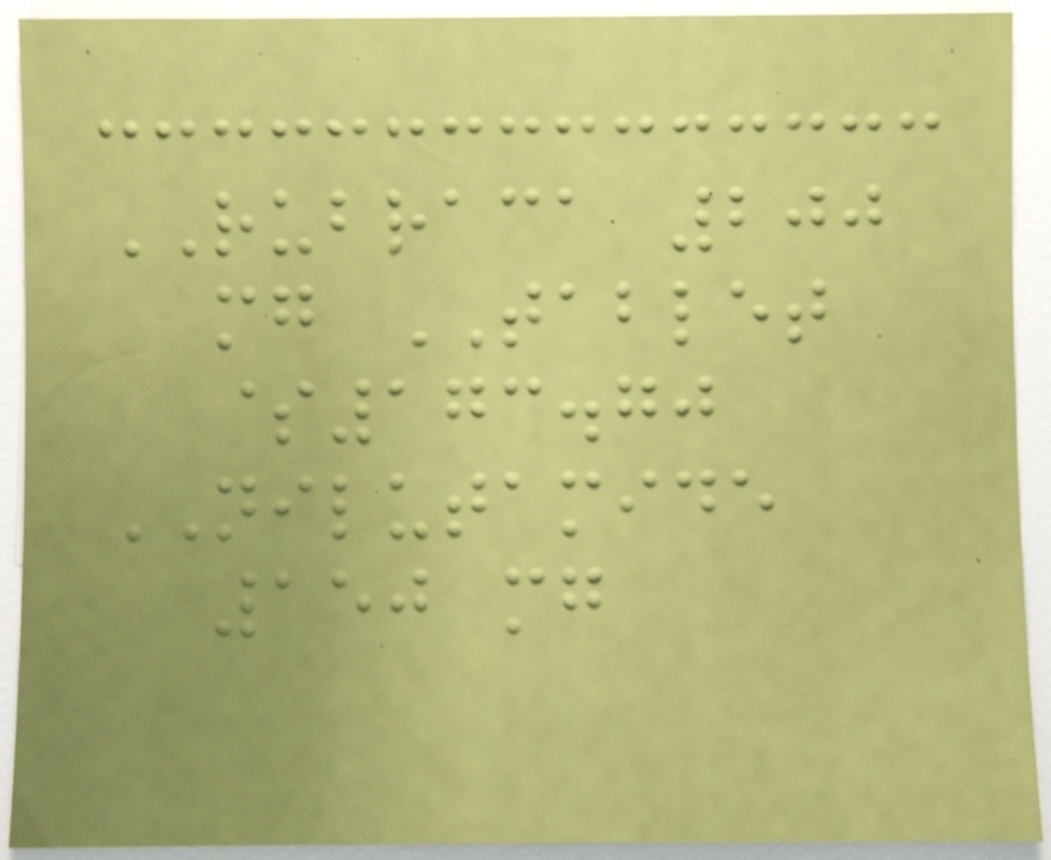RUBRACA 200
mg TABLET
$173.70
NILUTAMIDE
150 mg
